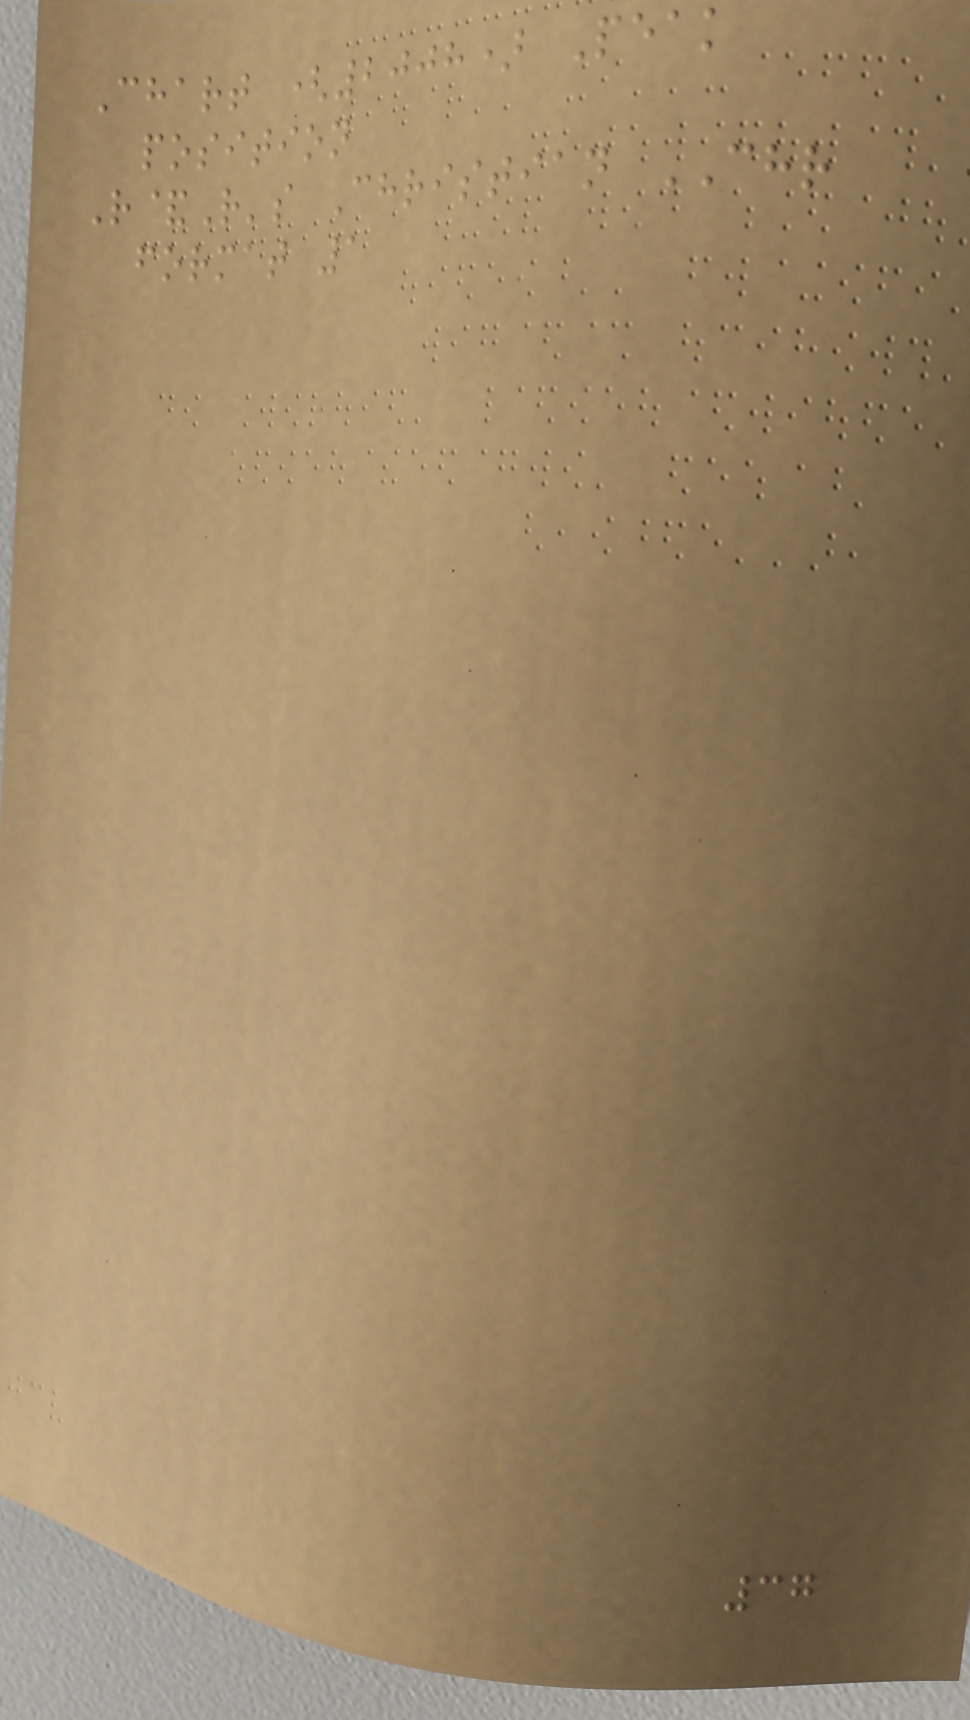Chart (2008) Peak
position
R&R's Christian CHR
format 1
37
